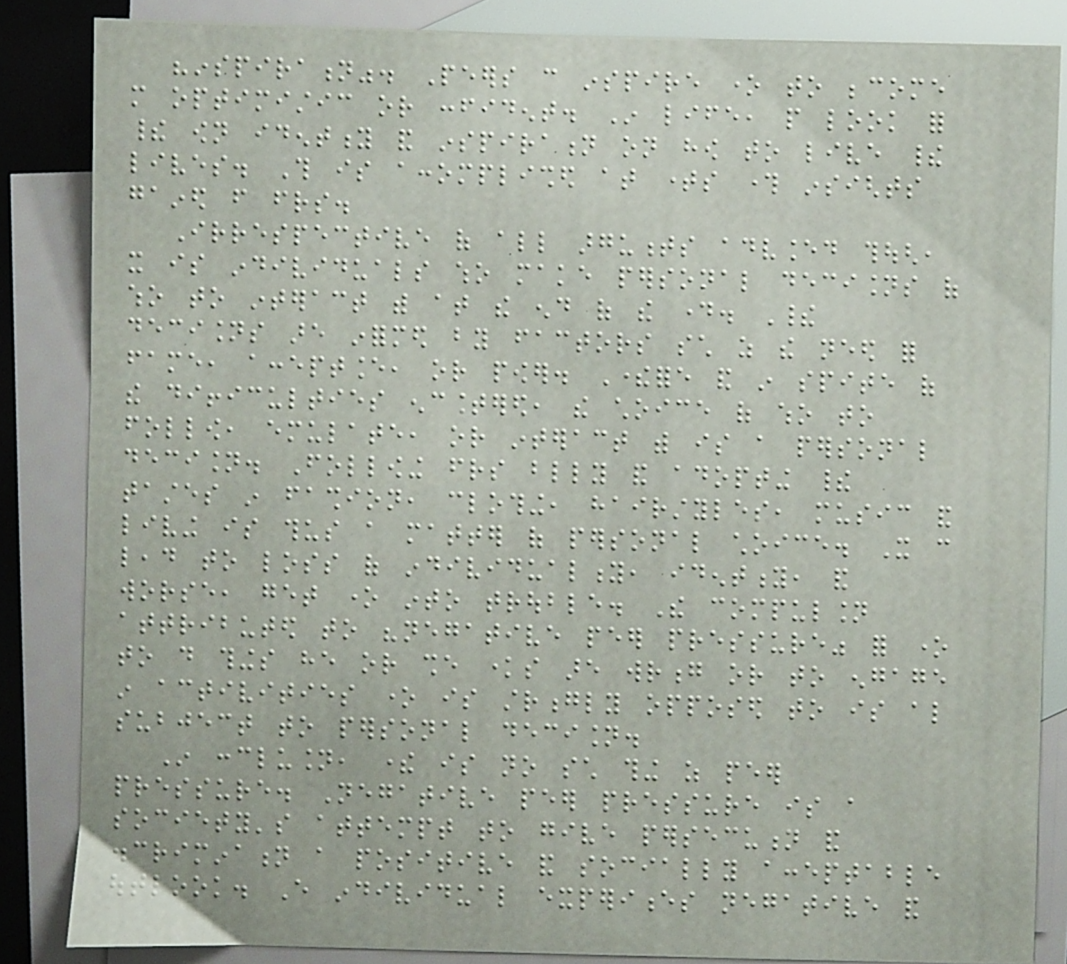"inspiration". Peers can inspire one to become
more optimistic or confident. In life, people look for
their own identity and inspiration on how to live their
lives. This is accomplished at times through insights
gained from friends.
Irrespective of all arguments advanced though,
it is individuals who make personal decisions of
who to interact with at the end of the day. Their
decisions are informed by factors such as the need for
fame, acceptance, or power. Therefore and in spite of
the difficulties encountered, the choice of who to
follow, emulate, or interact with is a personal
decision. Following friends blindly and adopting their
tastes in fashion, clothing, hairstyles, music and
living is thus a matter of personal choice. It can
lead to loss of individuality, identity, and
worse, get one into trouble. The compulsion
attributed to "negative peer pressure" for one
to do things he or she knows are wrong or to engage
in activities one is strongly opposed to is also
subject to personal decision.
In conclusion, there is no such thing as peer
pressure. Negative peer pressure is a
society's attempt to give persecution and
discrimination a positive and socially acceptable
outlook. Every individual experiences negative and
